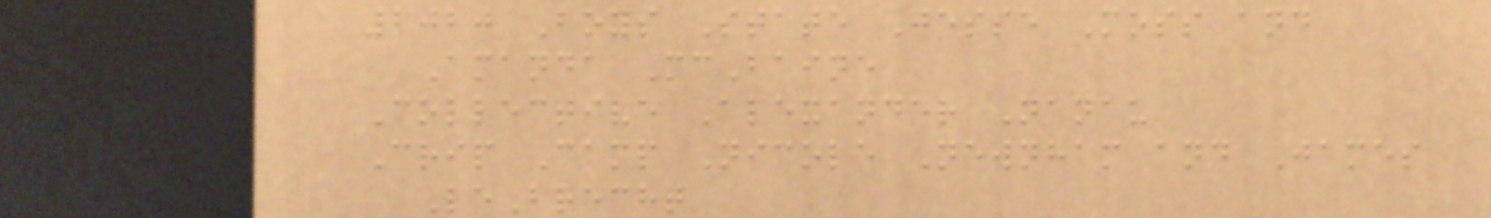2020 Boys State Jesse Moss and
Amanda McBaine
Collective Alexander Nanau
Crip Camp Nicole Newnham and James
LeBrecht
